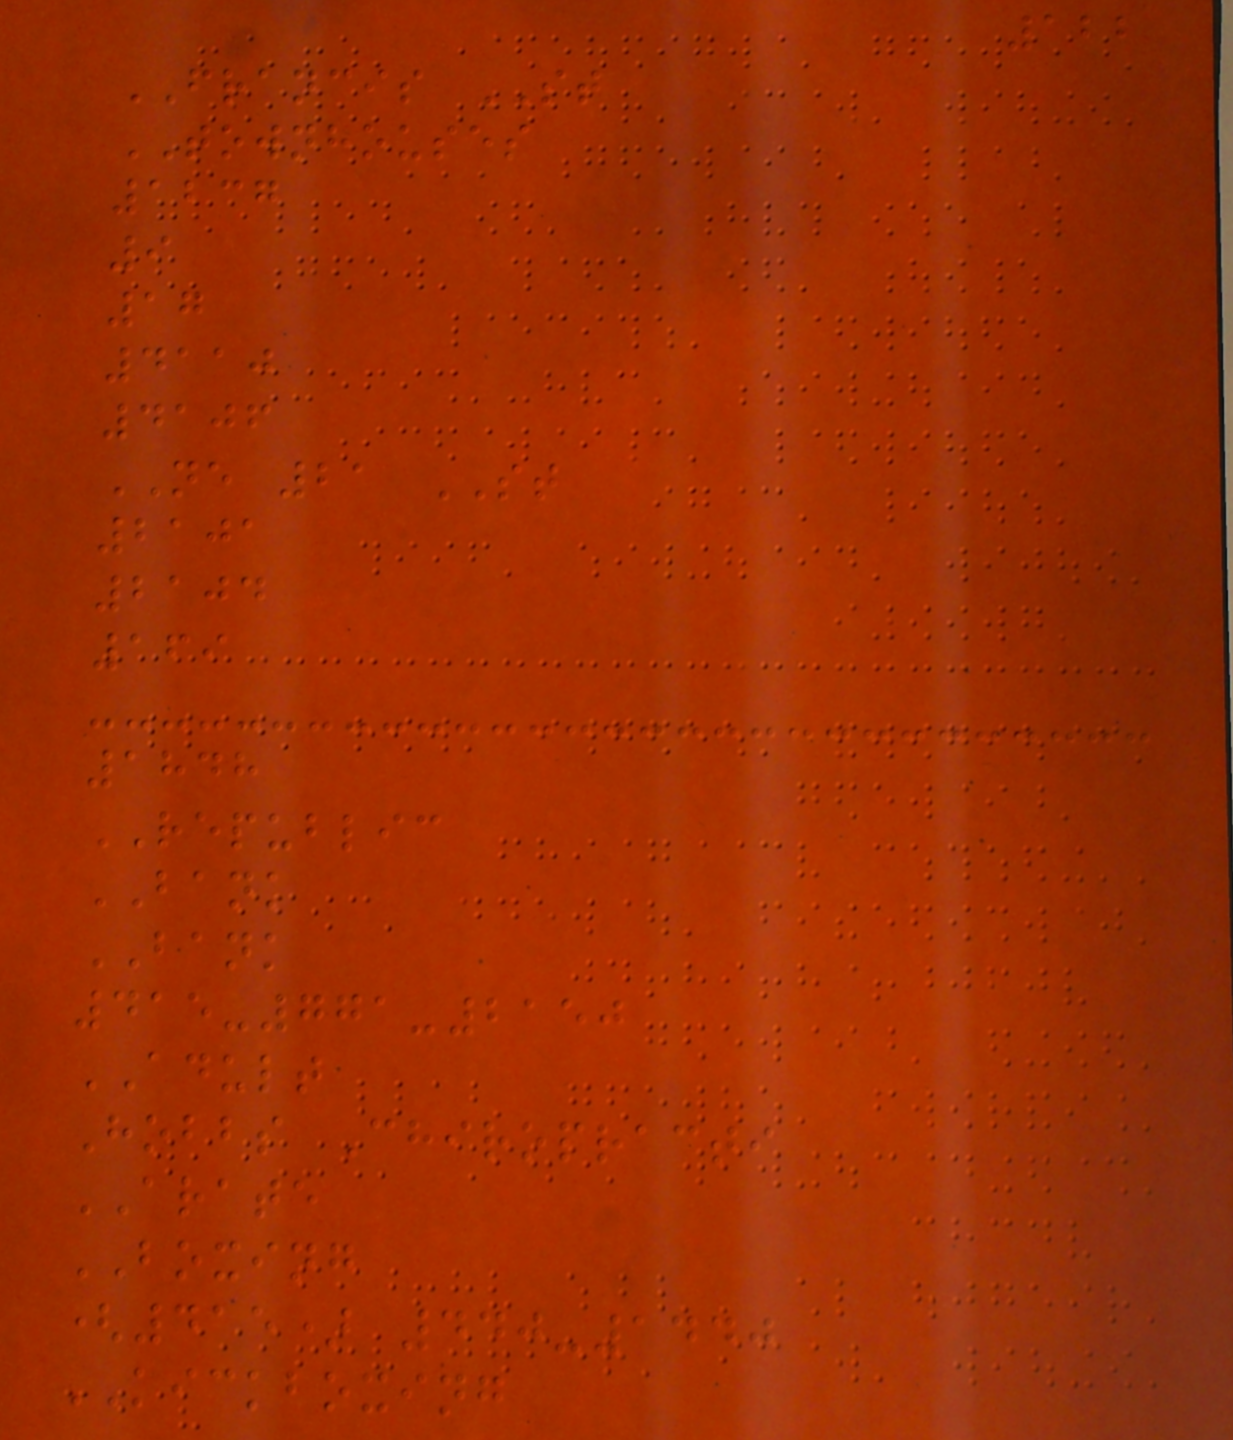122
FRANCIS ST
TOWNHOUSES
1237
9
17
4110
4106
NE 21 ST
2101
2104
169
1848
REPUBLIC
BANK
BANK
415-771-2150
ADULT
Hobbs Chiropracti
ARATE
BOXING
(415) 440-1440
KICKBOXING
